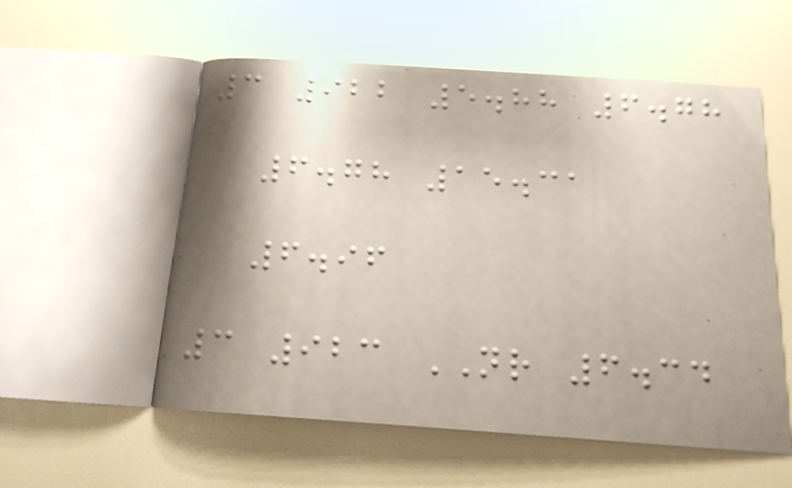3 922 5.88 6.78
6.78 15.31
6.96
3 923 NR 6.34
